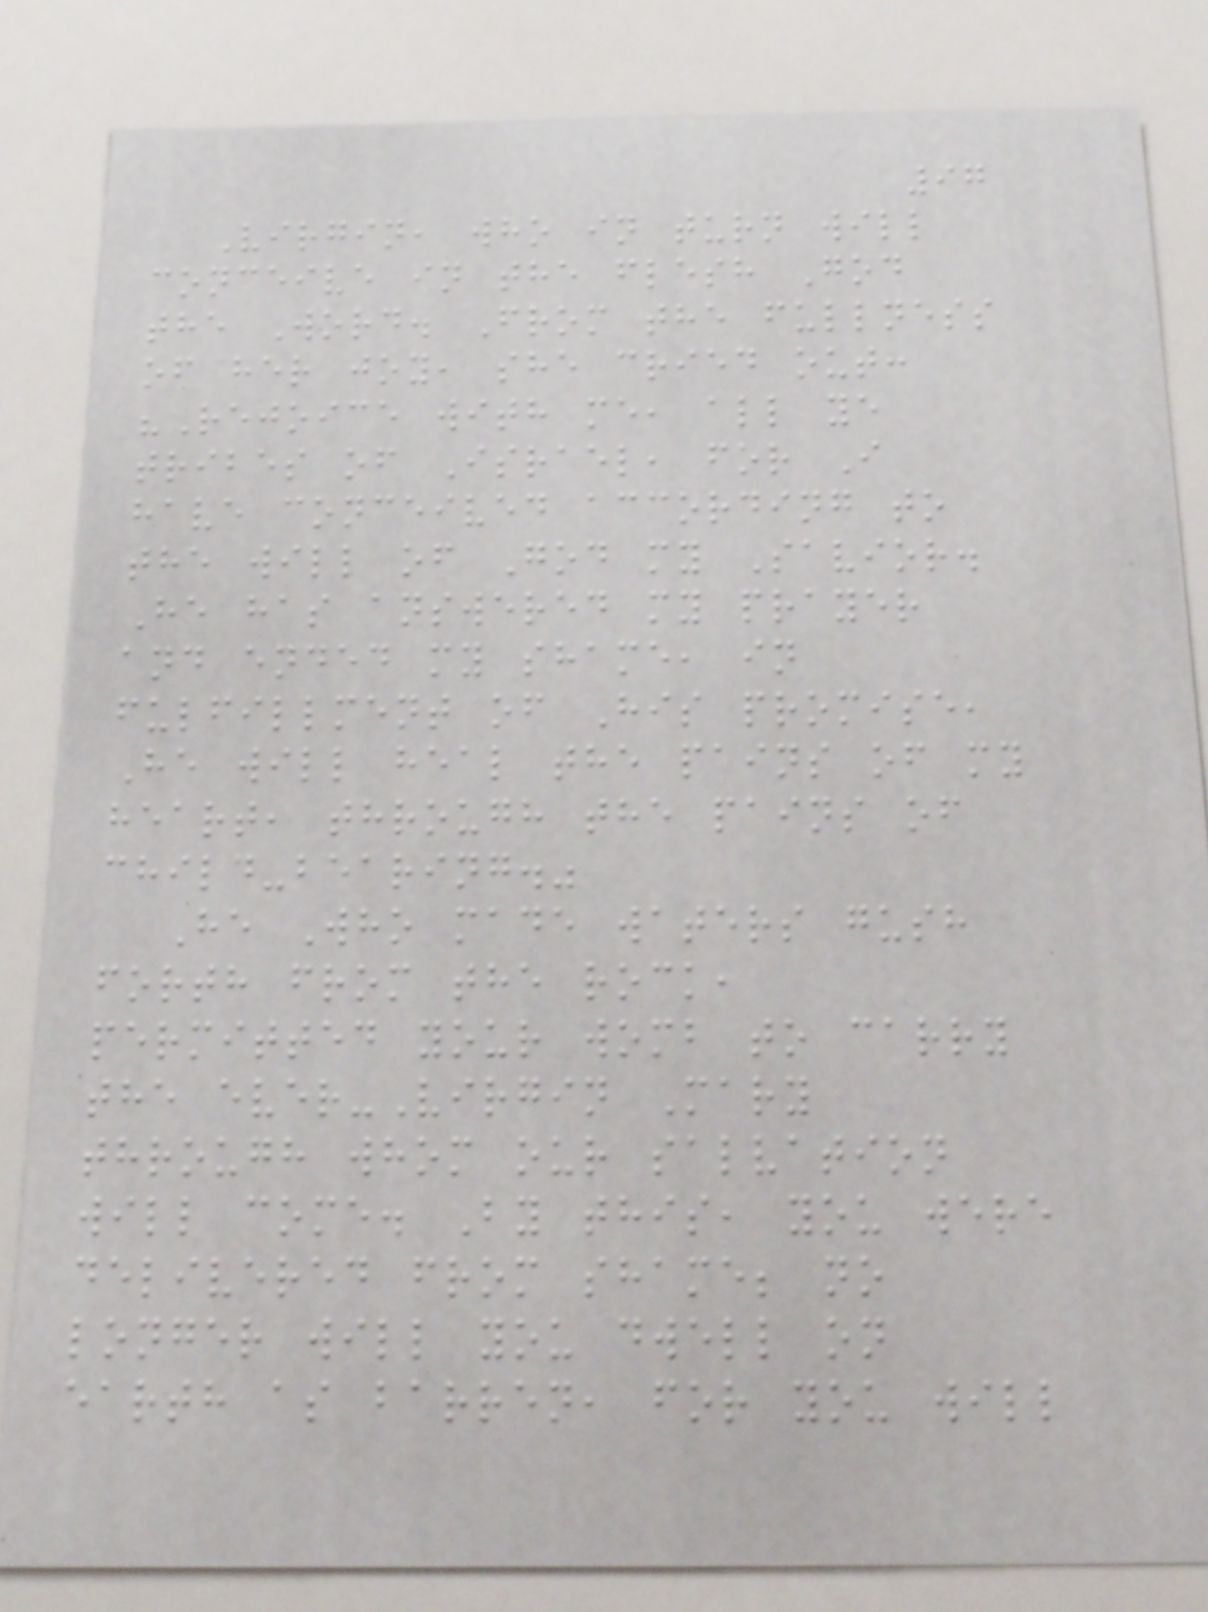97
Virgin, who in turn will
conceive in the flesh God
the Word. From the fullness
of her joy, she cried out:
"Rejoice with me, all ye
tribes of Israel, for I
have conceived according to
the will of God my Savior.
He has answered my prayer
and ended my shame, in
fulfillment of His promise,
He will heal the pains of my
heart, through the pains of
child-bearing."
He Who made waters gush
forth from the rock,
permitted your womb to carry
the ever-Virgin Mary
through whom our salvation
will come. By this, you were
delivered from shame; no
longer will you dwell on
earth as barren, for you will
